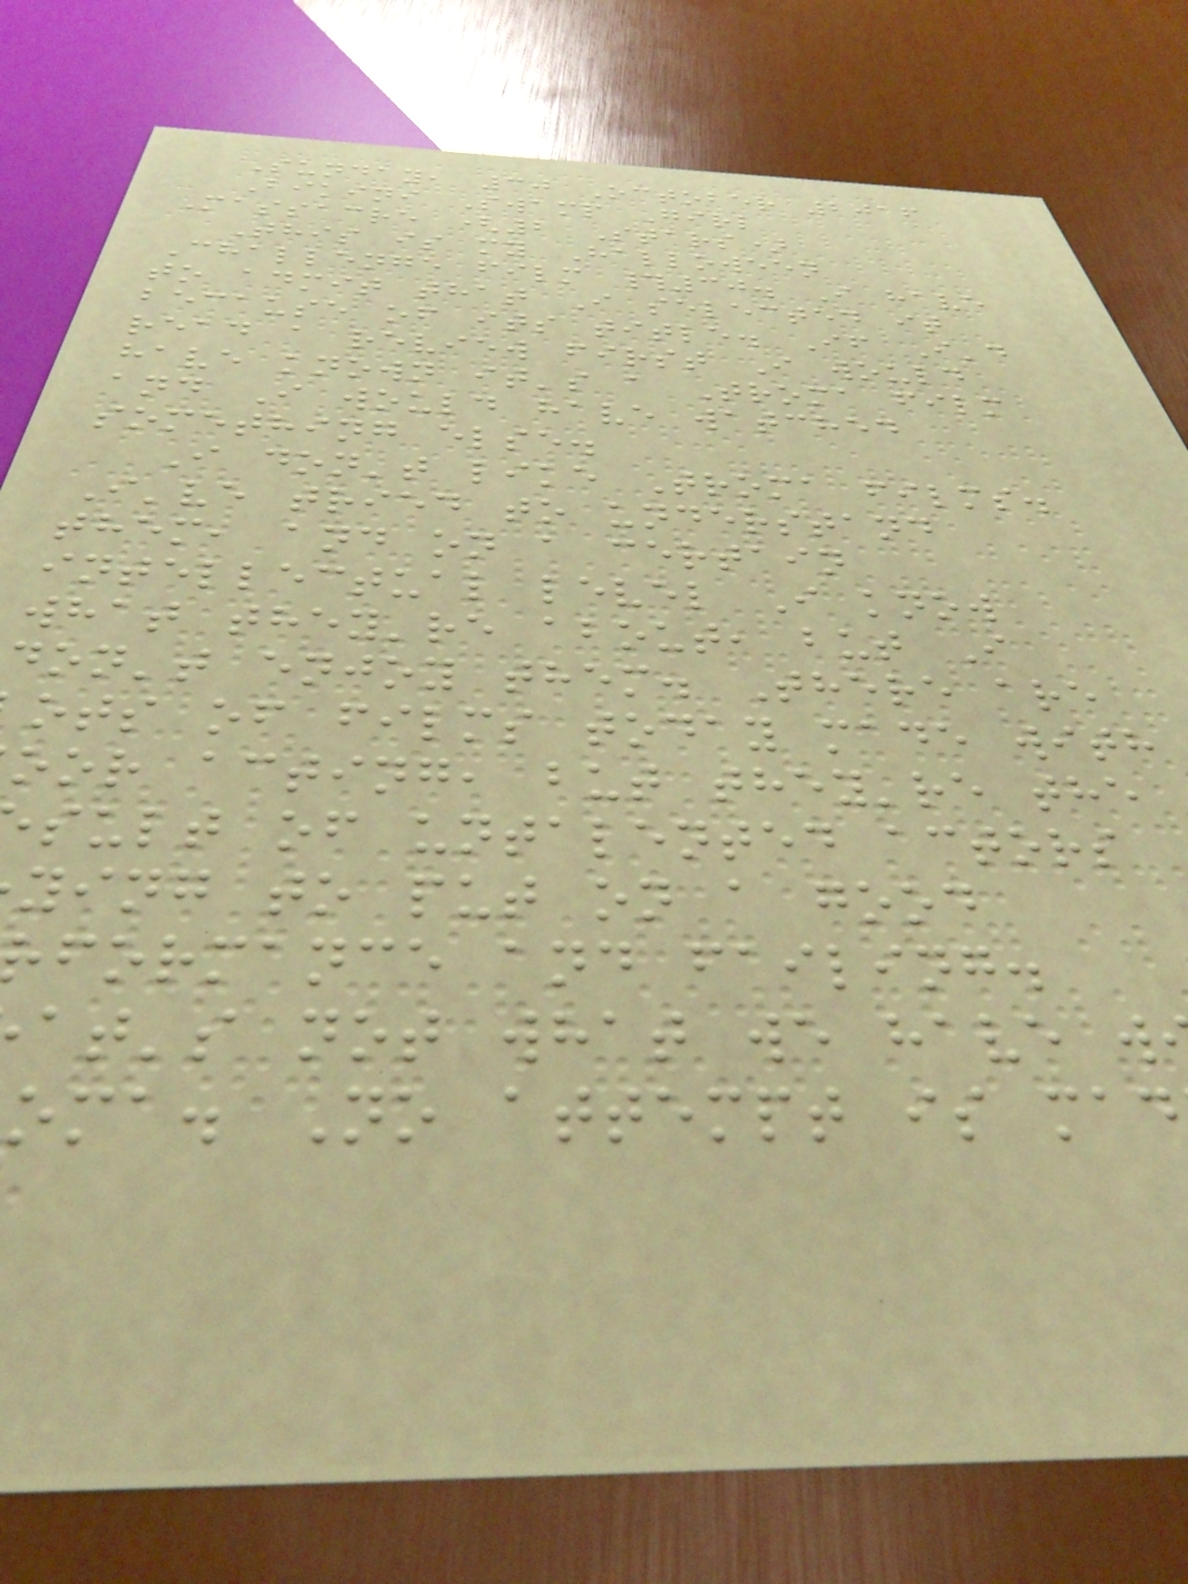Sunday, 30 October 2016
Bikini Swamp Girl
Massacre (2 Stars)
This is my Halloween
Challenge film #30. I have
to admit that I selected it
because of its title. If I'd
read a review first I would
have known it's a Troma film
and I would have watched
something else.
I don't like Troma films.
I've tried to understand
them, and on a certain
intellectual level I know
what they're about, but I
don't enjoy them. There are
ots of films today made with
oor acting, but they're the
sult of untalented actors
ying to put on a good
formance and failing.
at's not what we have w
oma. No attempt is mad
